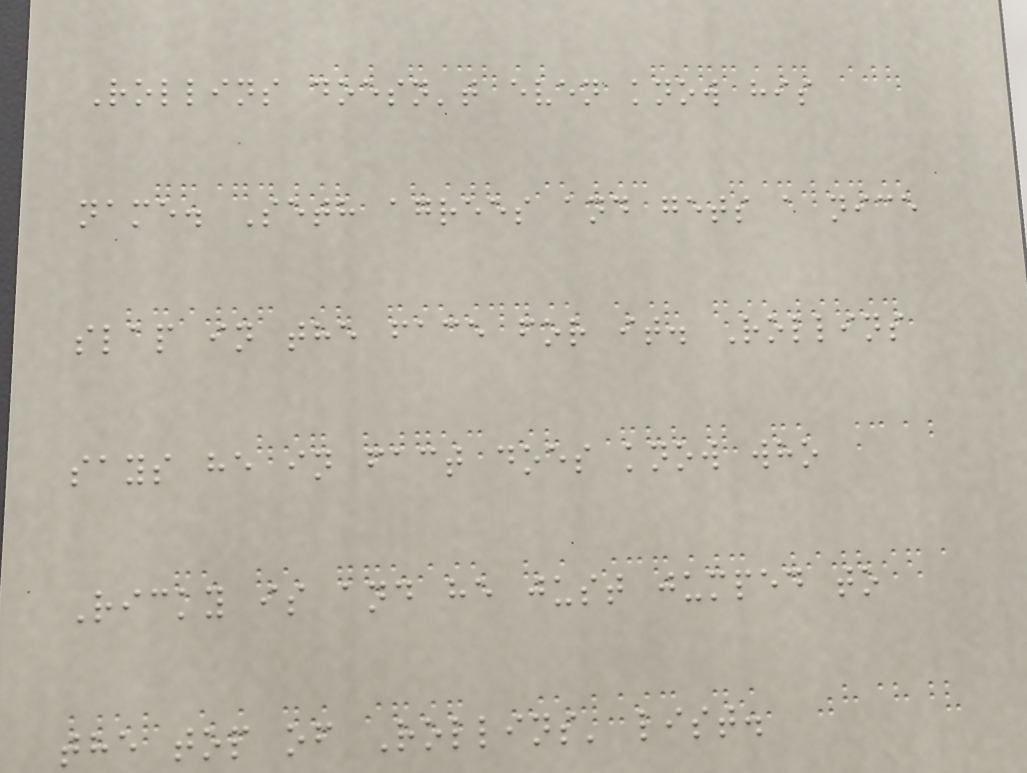Rollins doesn't even know his
name. Seth agrees and gets a nice
slap in the face for it. Rollins
says he in fact does know who
Ricky is and he just jumped to
the top of Rollins' list.
